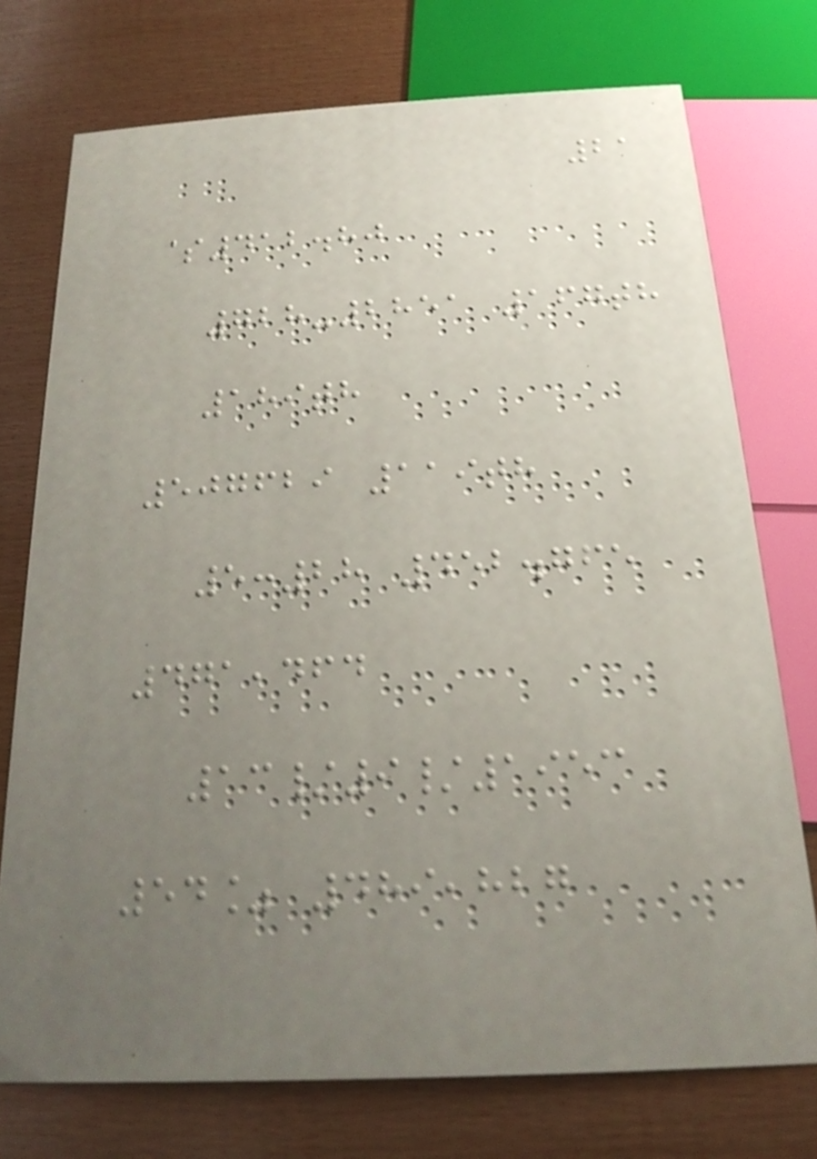21
$412.80
728-2851 167th
189th
507629 119th
5:28 452.765
471,464
13/9/1953
54% 489,827
